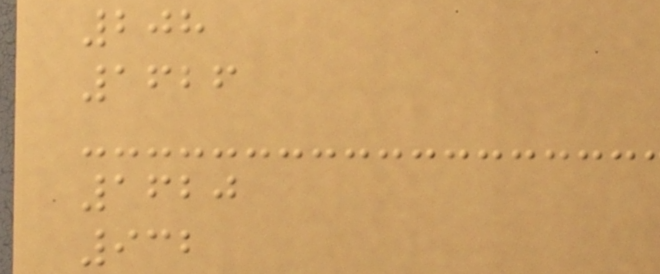208
1626
1620
932
